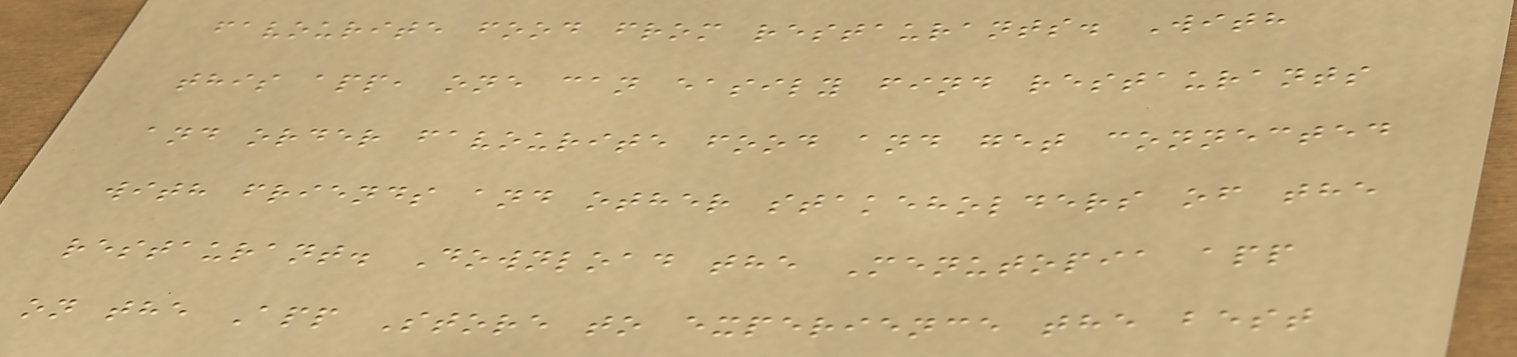favourite food from restaurants. With
this app, one can easily find restaurants
and order favourite food and get connected
with friends and other stakeholders of the
restaurant. Download the Menutopia app
on the App Store to experience the best
